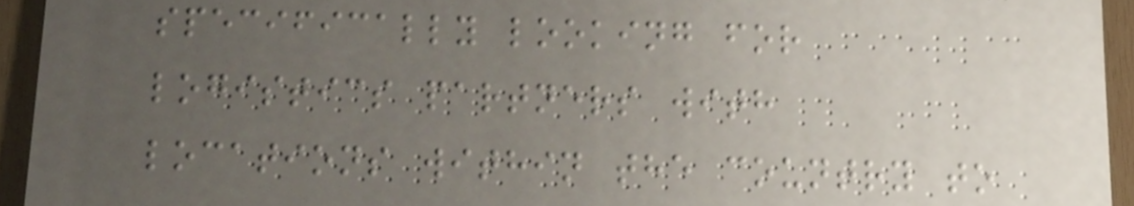specifically looking for
logistics partners with
locations within the country to
